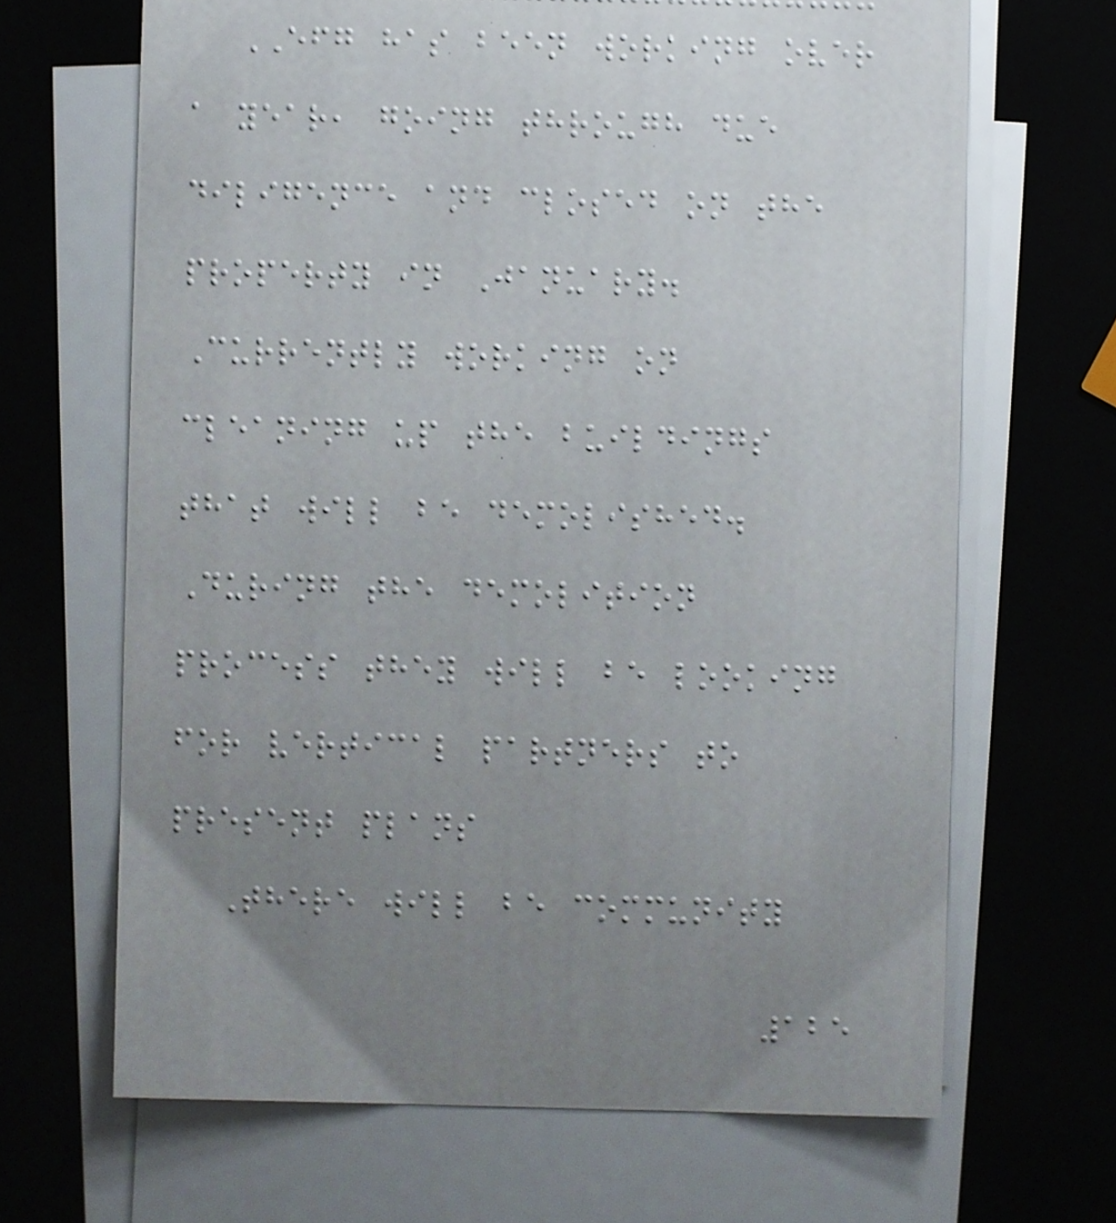EFG has been working over
a year, going through due
diligence and closed on the
property in January.
Currently working on
cleaning up the buildings
that will be demolished.
During the demolition
process they will be looking
for vertical partners to
present plans
There will be community
125
